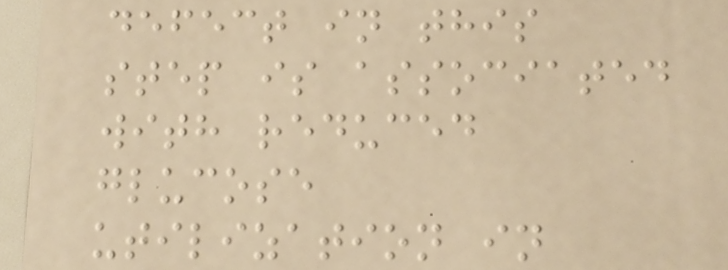defect in this
step is associated
with reduced
glucose
utilization in
